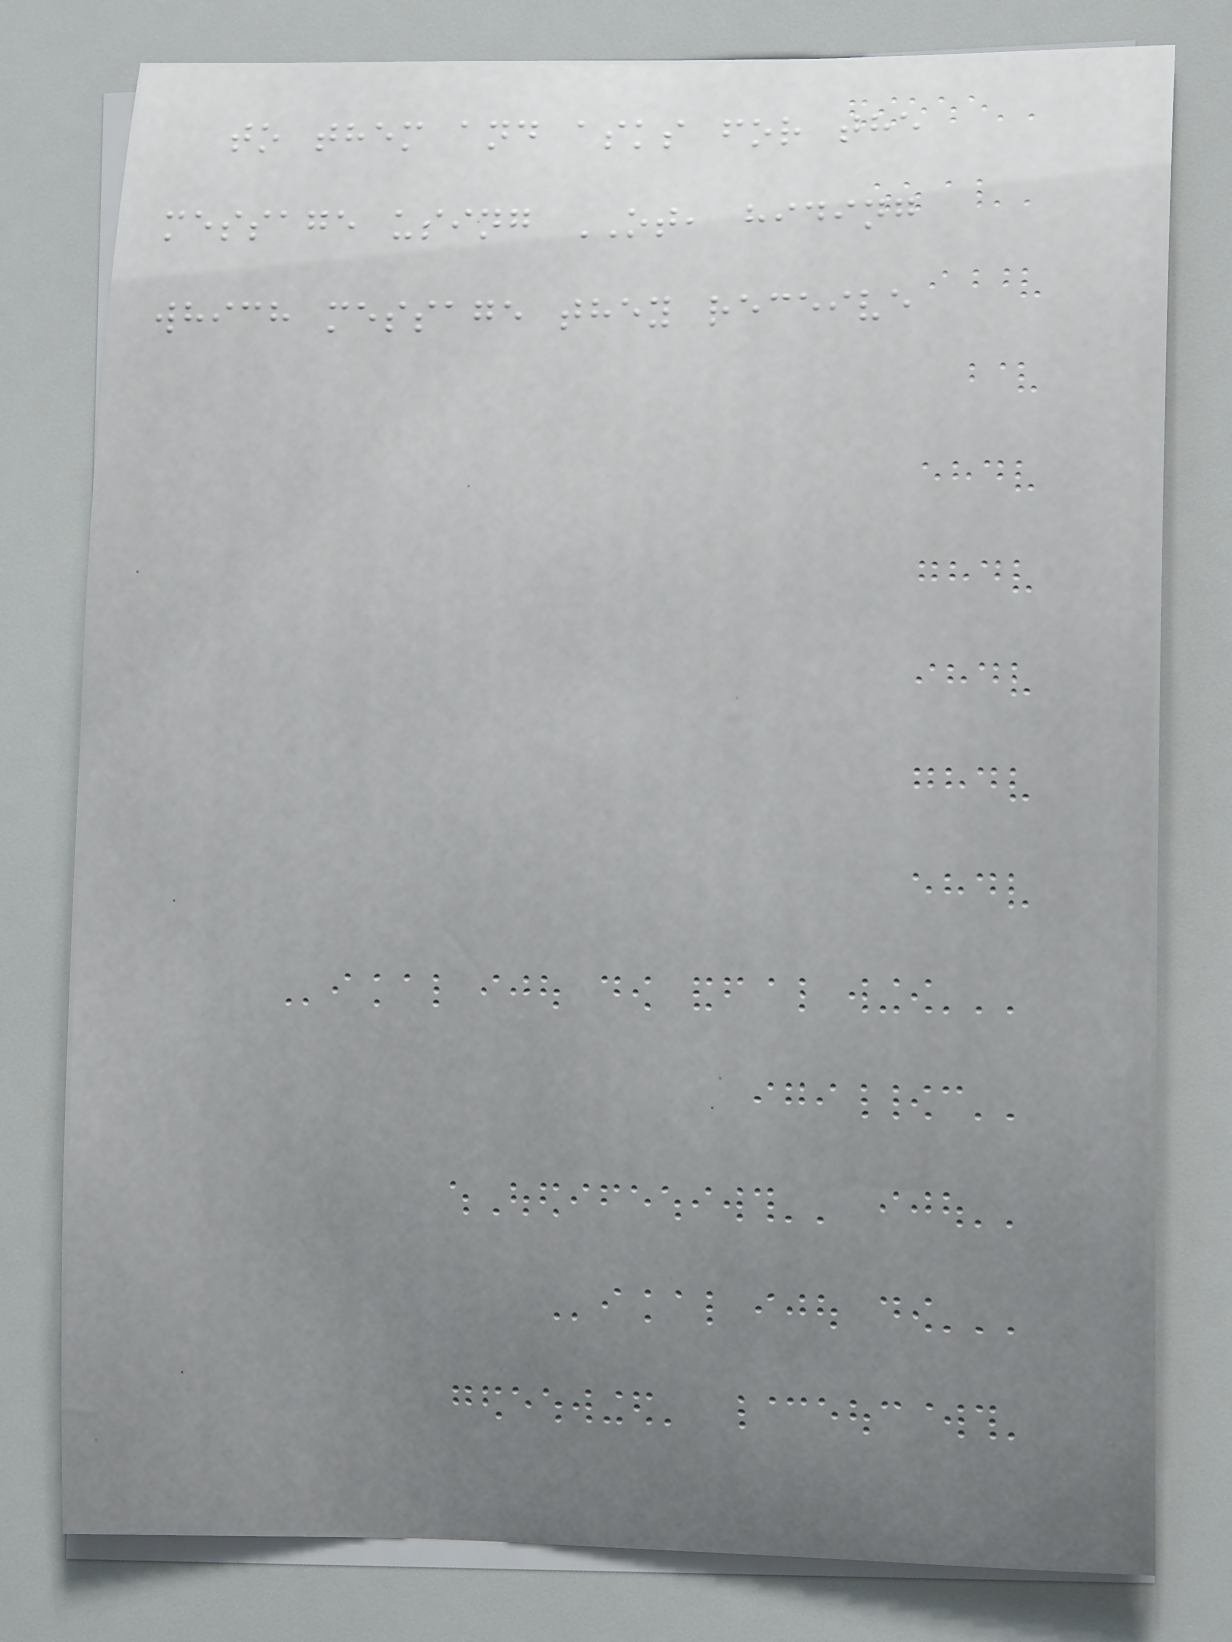to them and asks for the
message using OT, hiding
which message they receive
